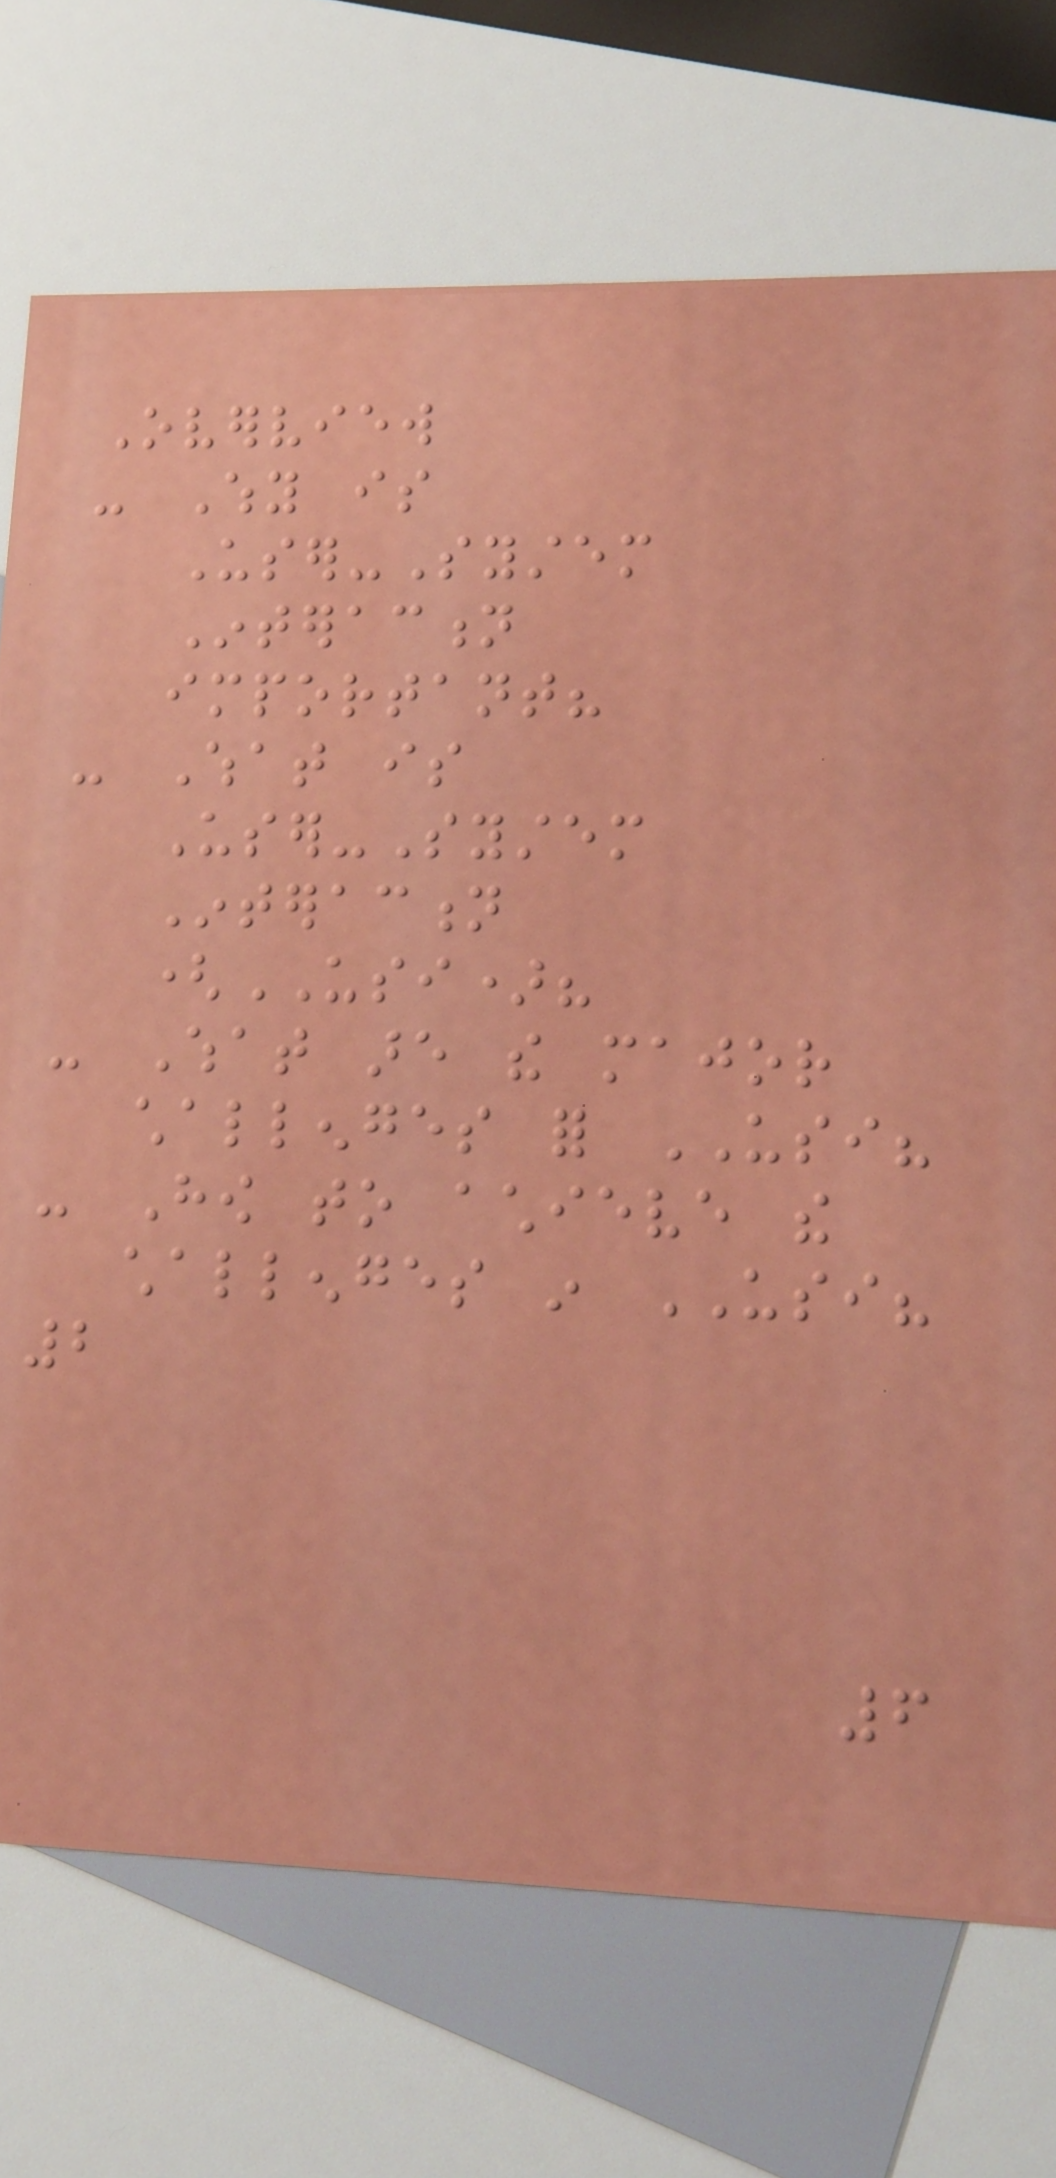Overview
- Why is
User-System
Interaction
important?
- What is
User-System
Interaction
(USI)?
- What are the major
challenges for USI?
- How to achieve the
challenges in USI?
2
6
